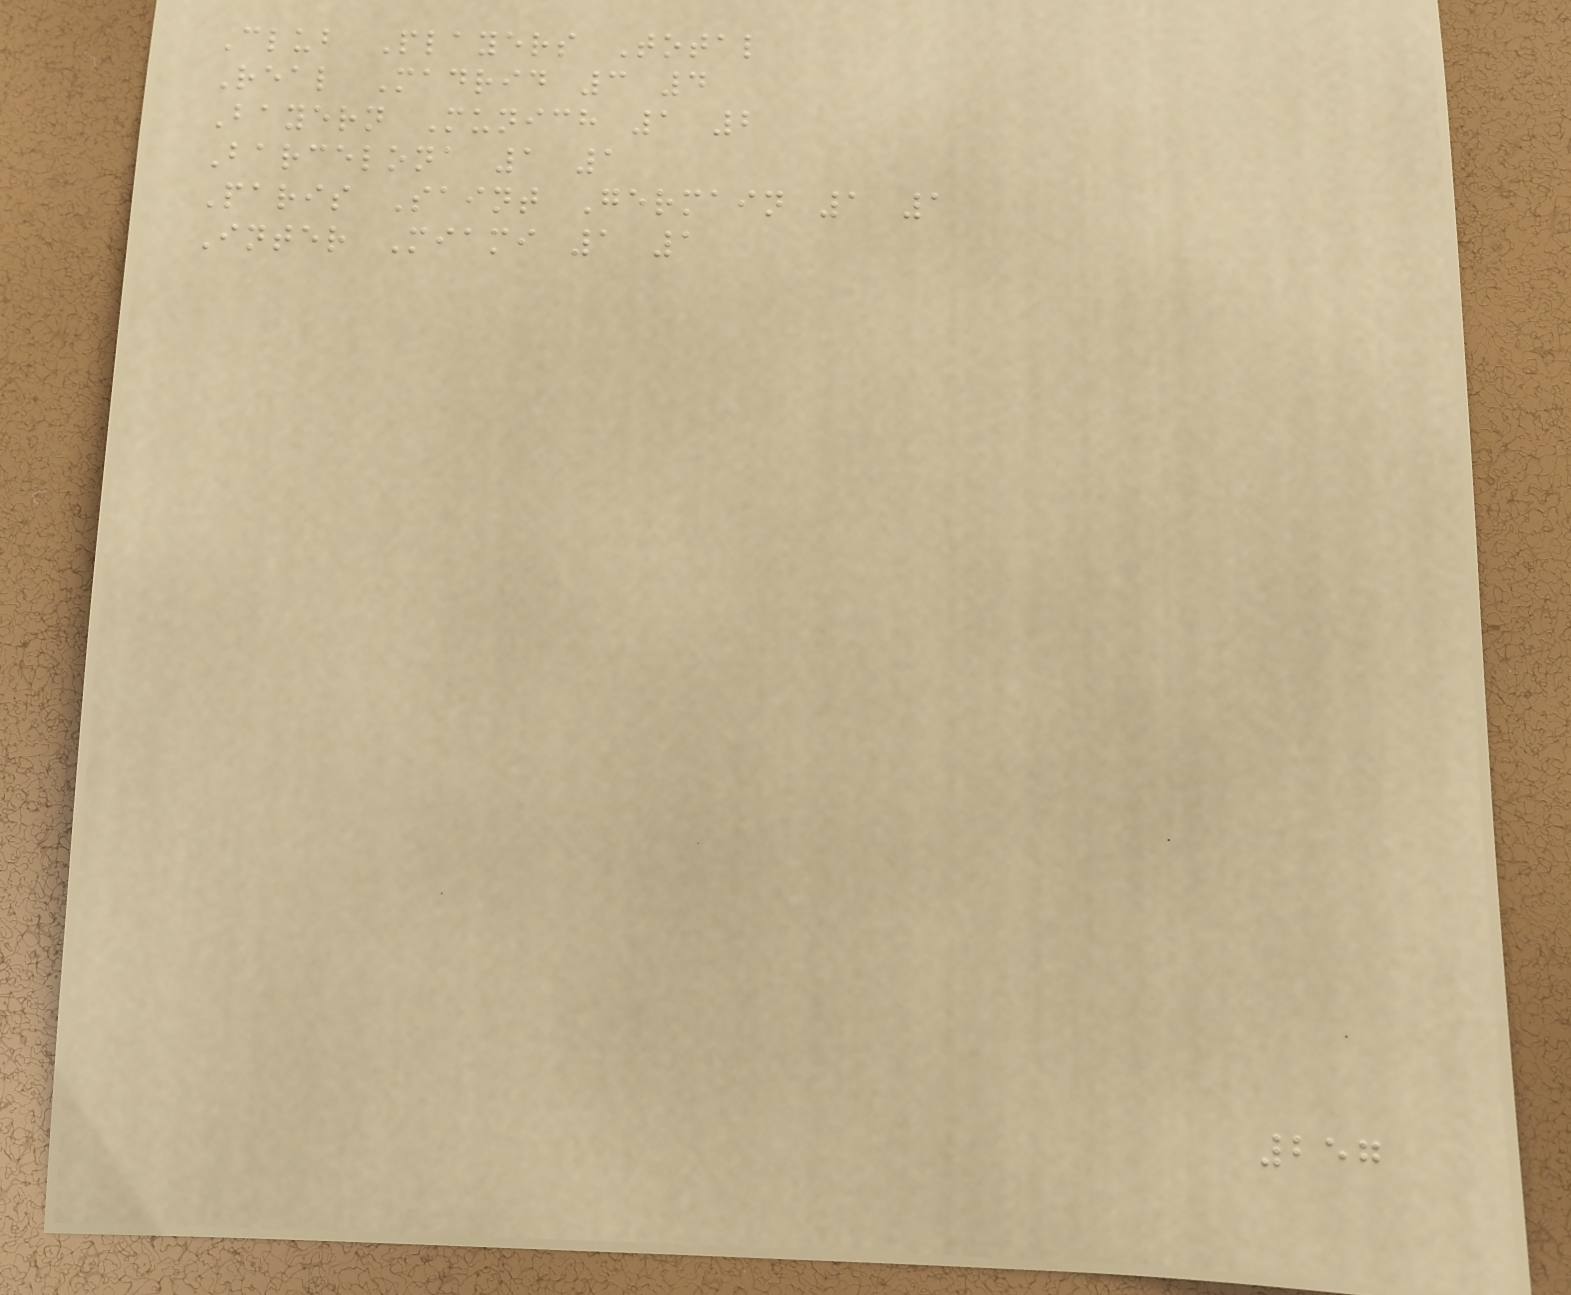Club Players Total
Real Madrid 3 4
Bayern Munich 1 2
Barcelona 1 1
Paris Saint Germain 1 1
Inter Miami 1 1
257
